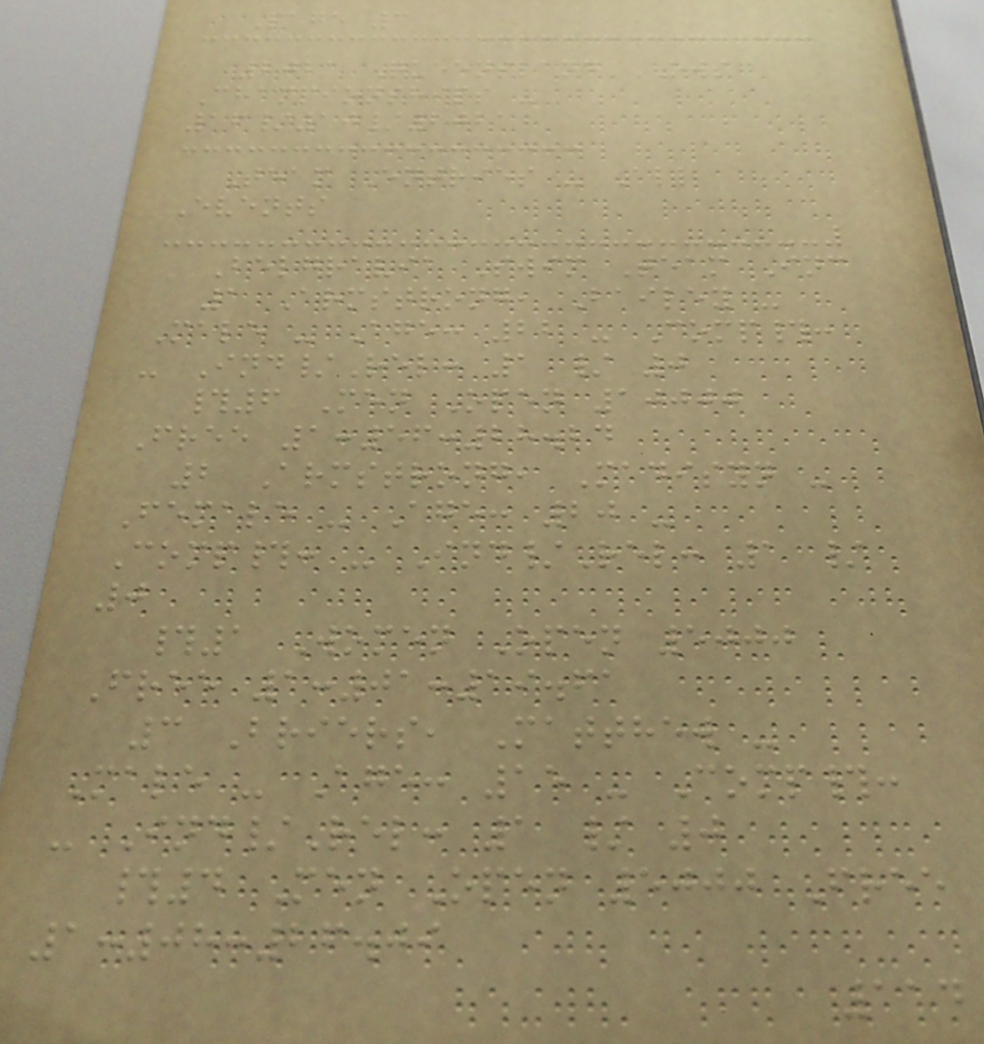Page 3
2021 Queensland OWS
Championships -
16/10/2021
Team Entries - All
Events
Belgravia Swim Team Inc
1 Armstrong, Bailey -
Male - Age: 22 - Comp#:
- Ind/Rel: 1 / 0
#6 Men Open 10000
Free 1:56:28.24
2 Armstrong, Madisyn -
Female - Age: 20 -
Comp#: - Ind/Rel: 1 /
0
#1 Women Open 5000
Free 1:01:19.61
3 Briers, Matthew -
Male - Age: 15 - Comp#:
- Ind/Rel: 1 / 0
#4 Men Open 5000 Free
1:08:26.09
114
